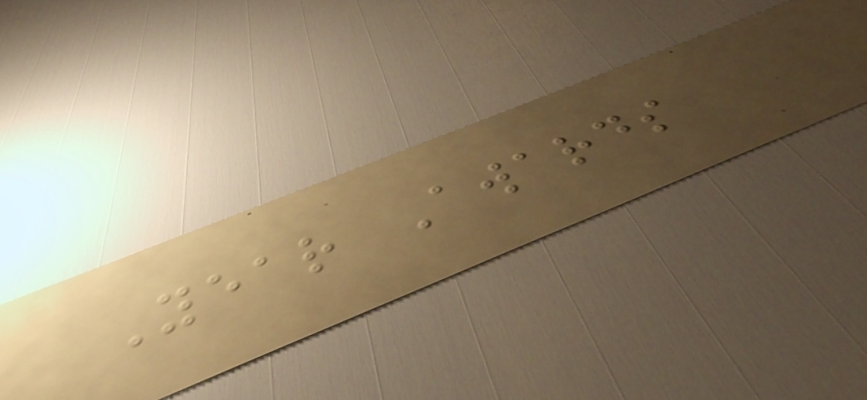Year Awards
